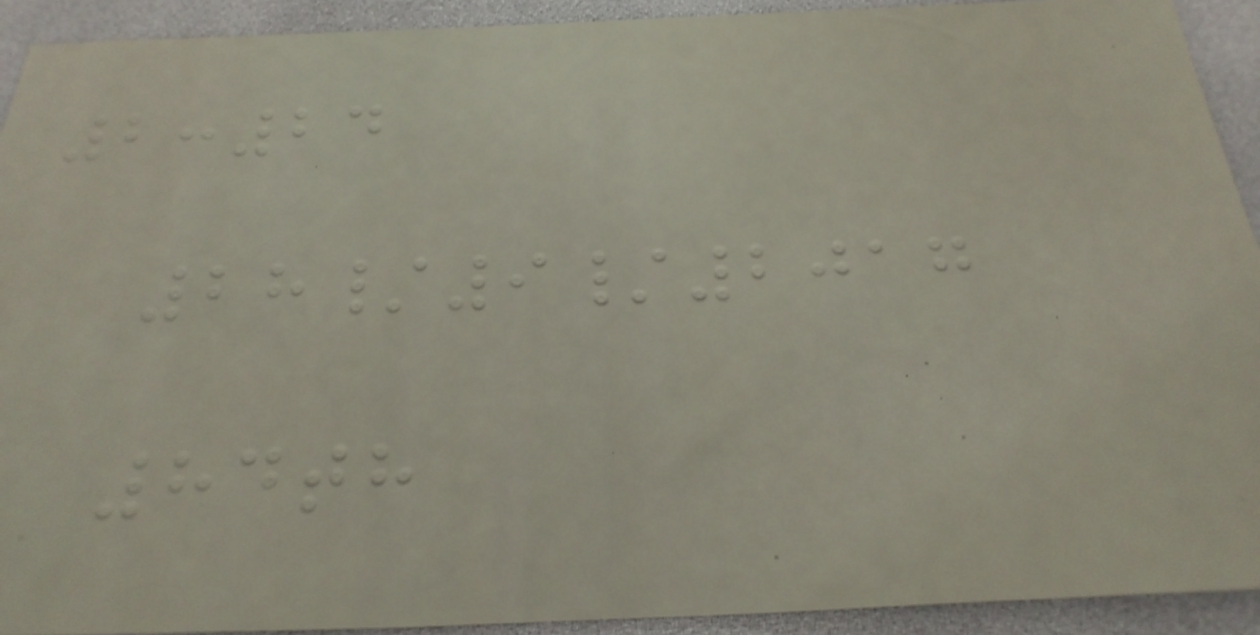2:24
28/9/2017
84th
